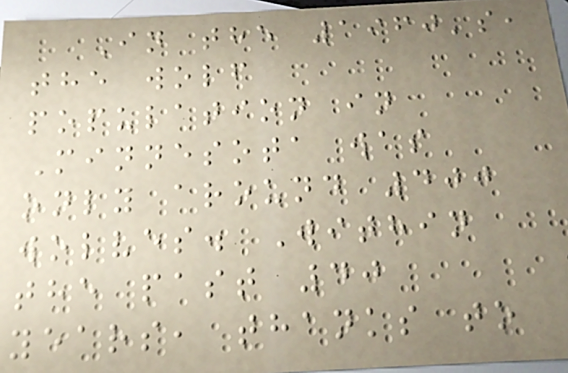In the 1960's,
the wolf
population in
Minnesota was
only around 400
wolves. Within
the past 40
years, thanks to
